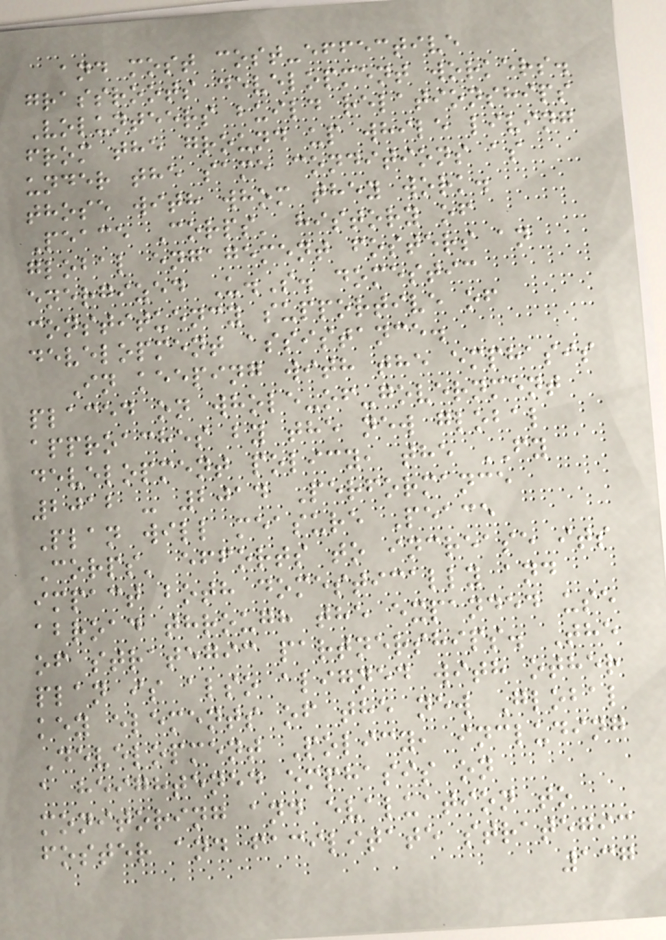and most cost-effective
grassroots development workers.
Volunteers build relationships
from the ground up while living
under the same conditions as
those with whom they work.
Peace Corps' history of
global engagement fosters an
energized U.S. domestic
constituency supportive of
development assistance.
In keeping with the emphasis
placed on whole-of-government
approaches by the new global
development policy, the FY
2012 - 2014 Performance
Plan will measure Peace
Corps' efforts to increase its
impact both domestically and
abroad through the expanded use
of strategic partnerships. The
plan is also aligned with other
key elements of the new Global
Development Policy, including
a heightened emphasis on
monitoring and evaluation to
foster and facilitate strategic
137
